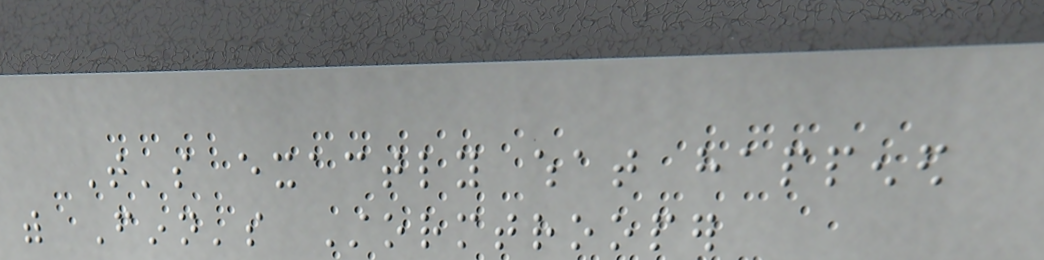That's exactly what happened
with Finn's Stormtrooper
